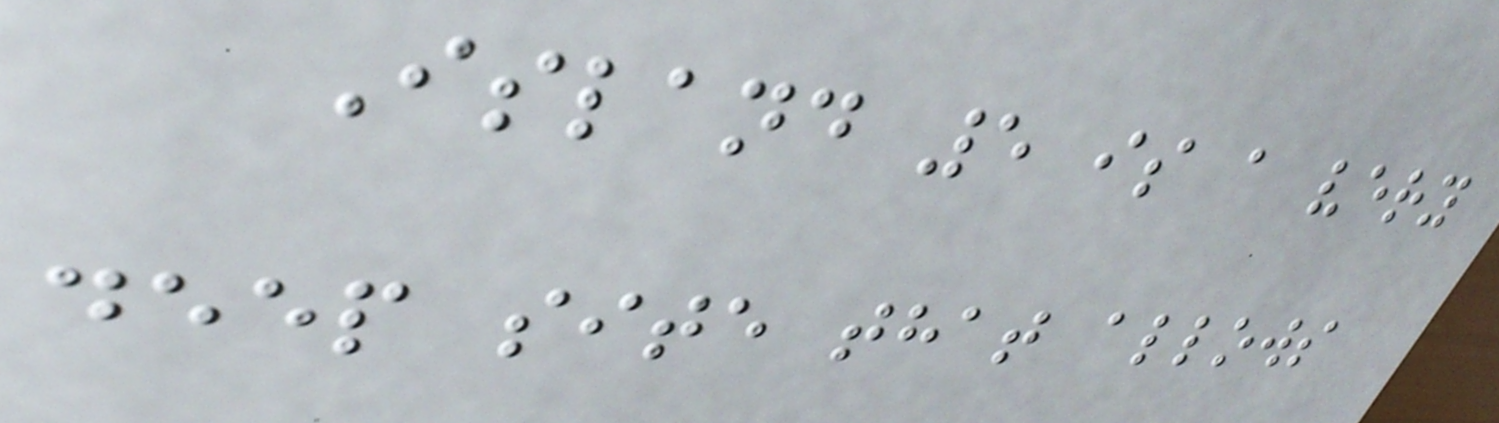Island 5 is a very
deep site that allows
